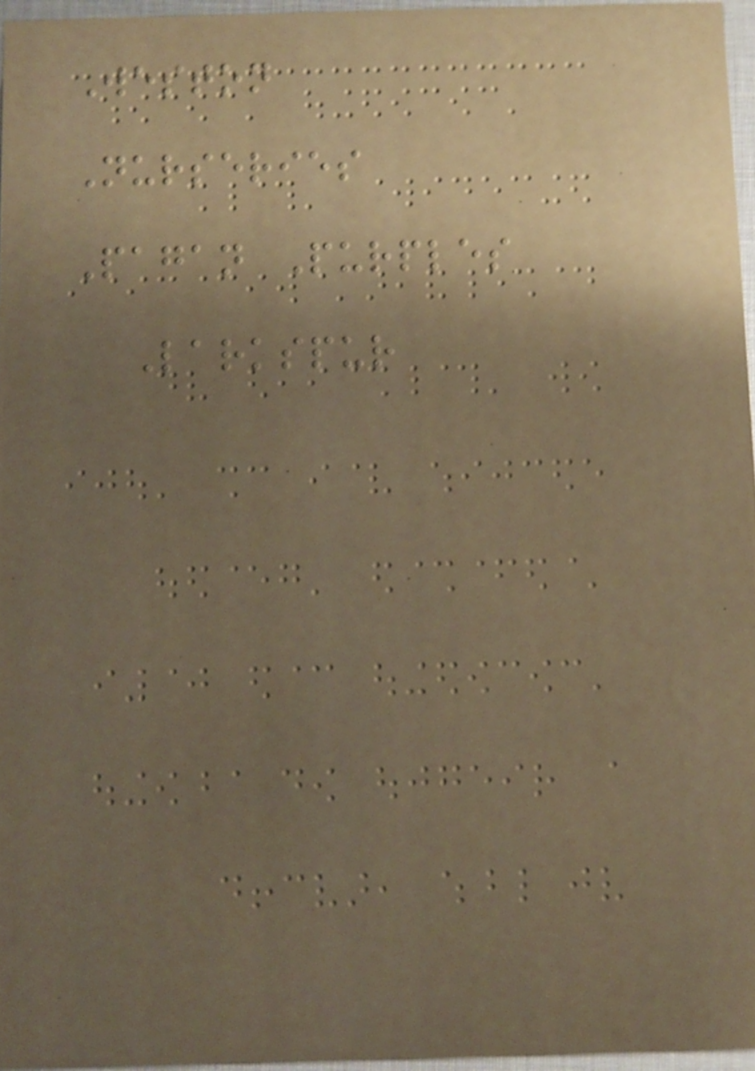Weston
Nurseries
Pagan Purples
Larkspur
